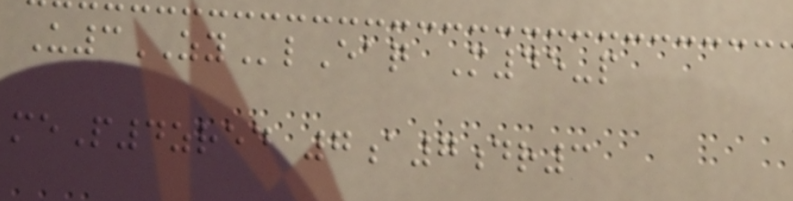U3ZYlEaq M45-p
meP4zred 7a7dr3
